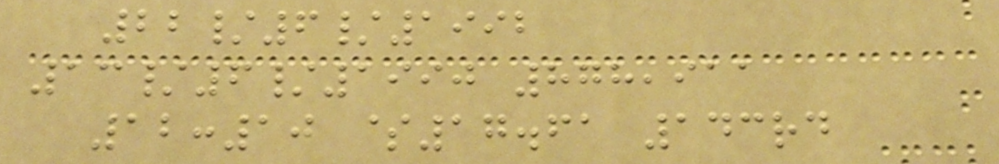22/6/1992
13/6/1990 878,911
12:10 $17.61 143rd
